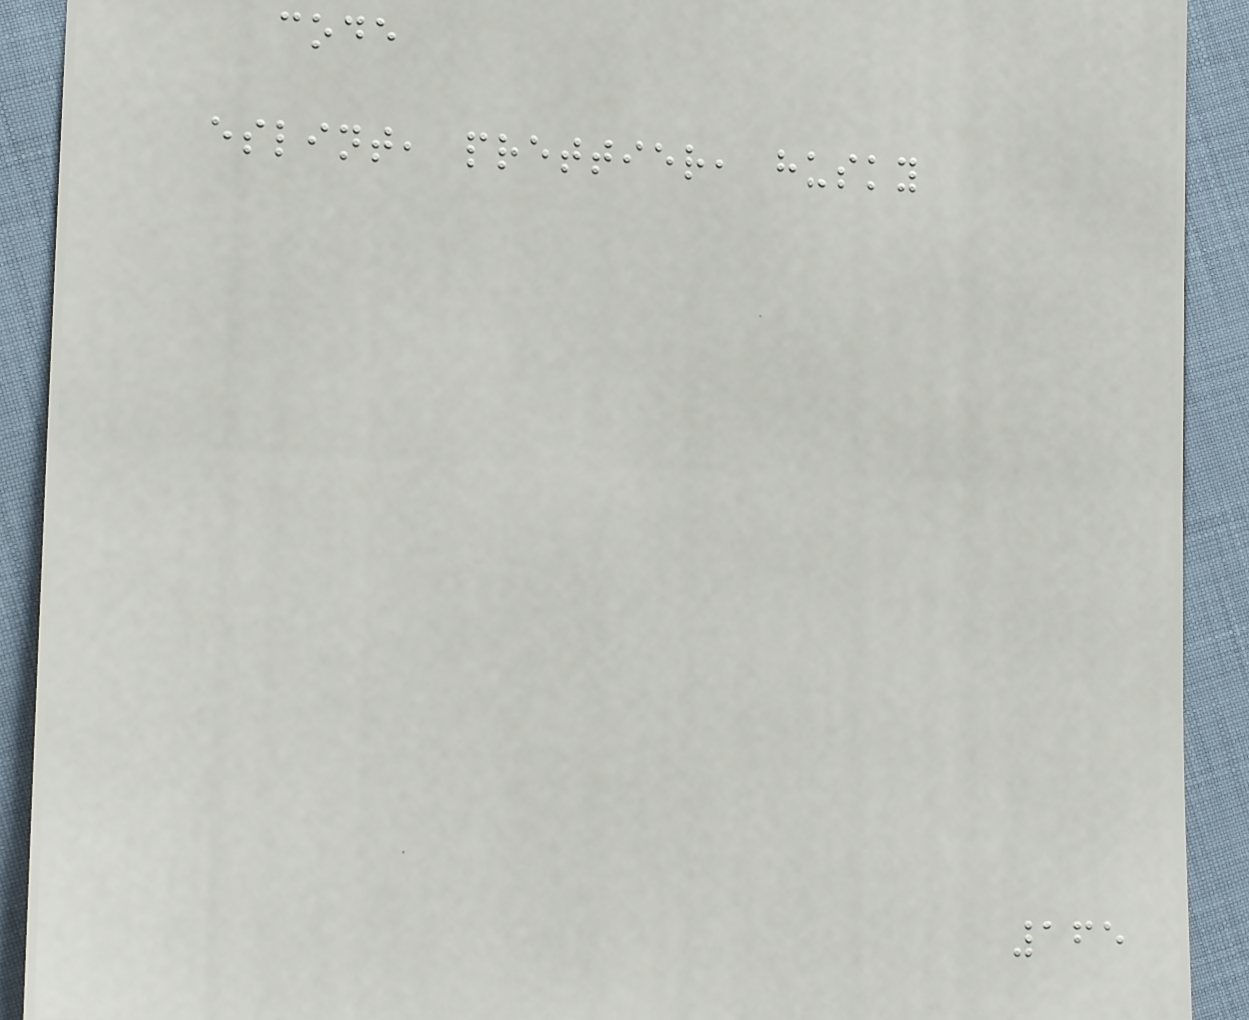code
eslint, prettier, husky
165
